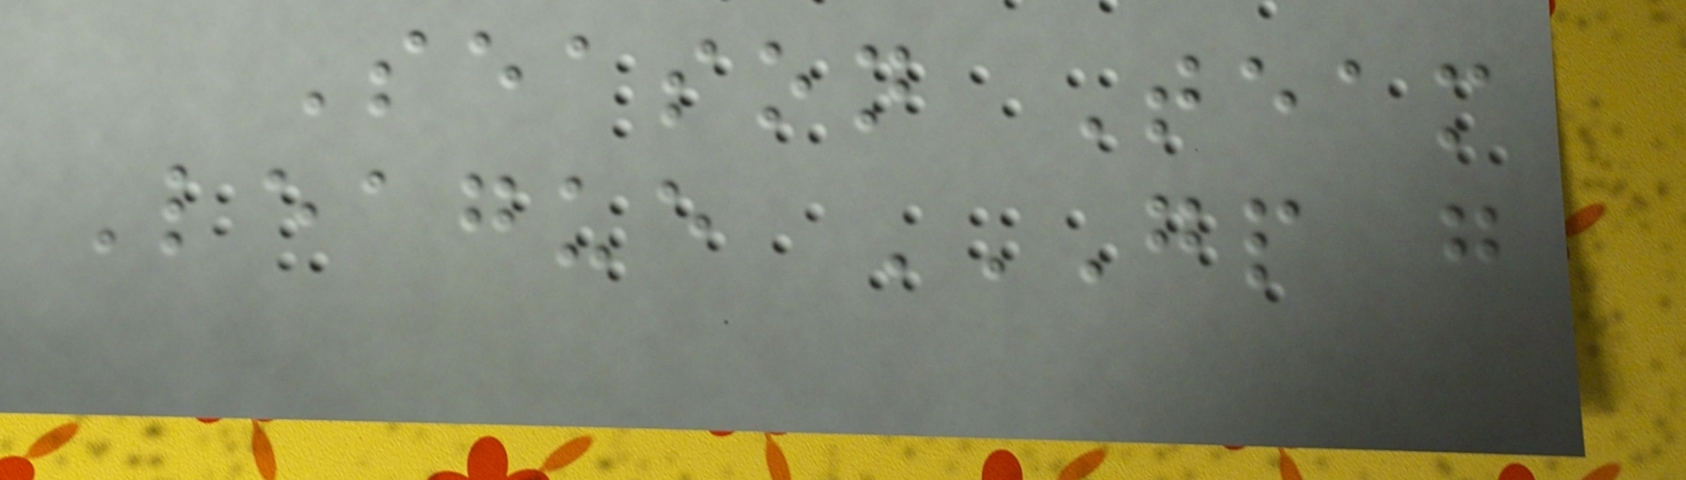Season Team
League GP G
